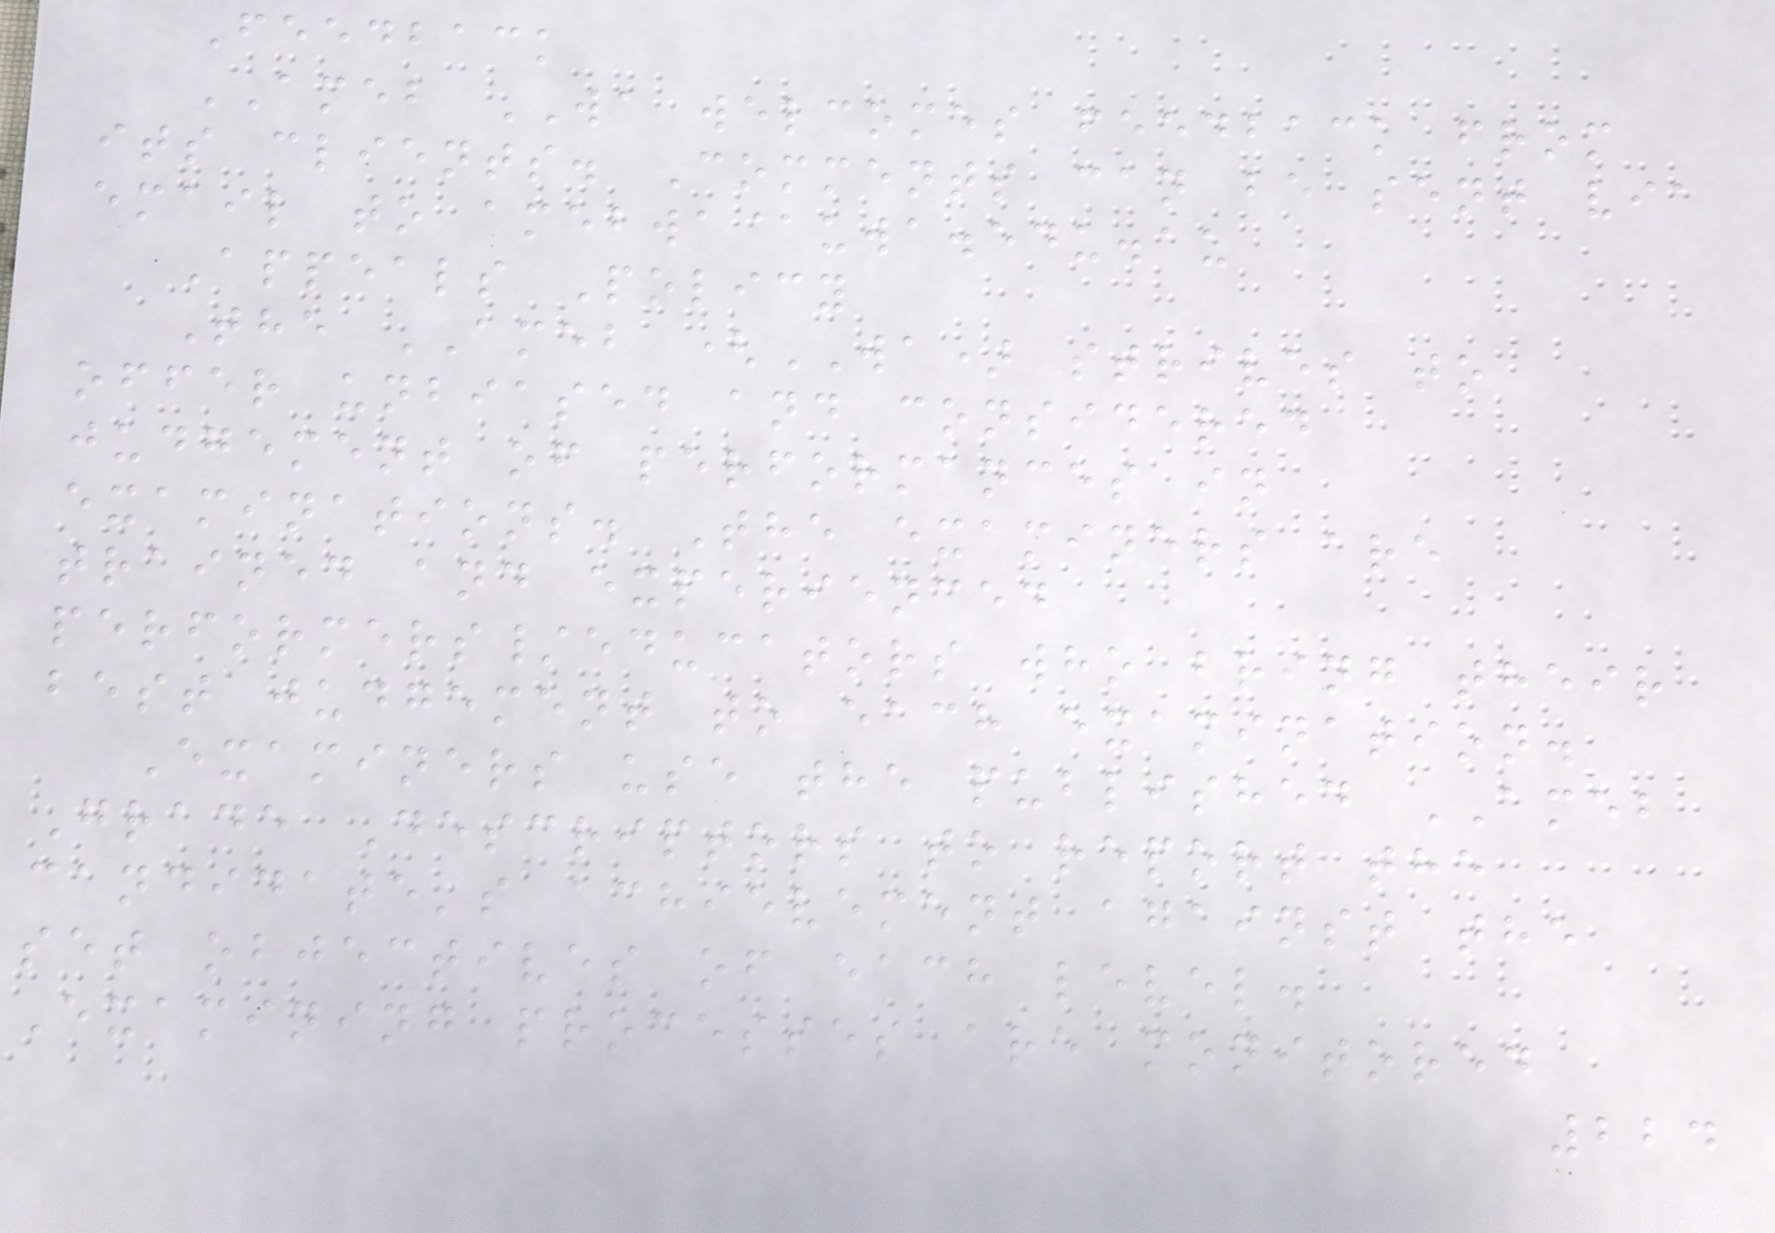Feedback
AMEB WA welcomes feedback from
its clients. Comments can be sent via
email to amebwa@uwa.edu.au
Appeals Policy
The AMEB (WA) strives to
offer unbiased and considered
judgement of performances in
examinations. The examiners are
trained and experienced
performers/educators who bring their
best judgement to each examination.
Examiners use the published AMEB
Grade Descriptors to report the
candidate's achievement against the
set objectives of each level.
Examining processes are monitored
224
